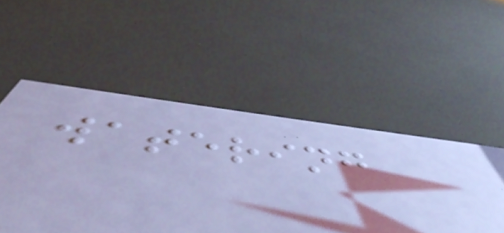watering
